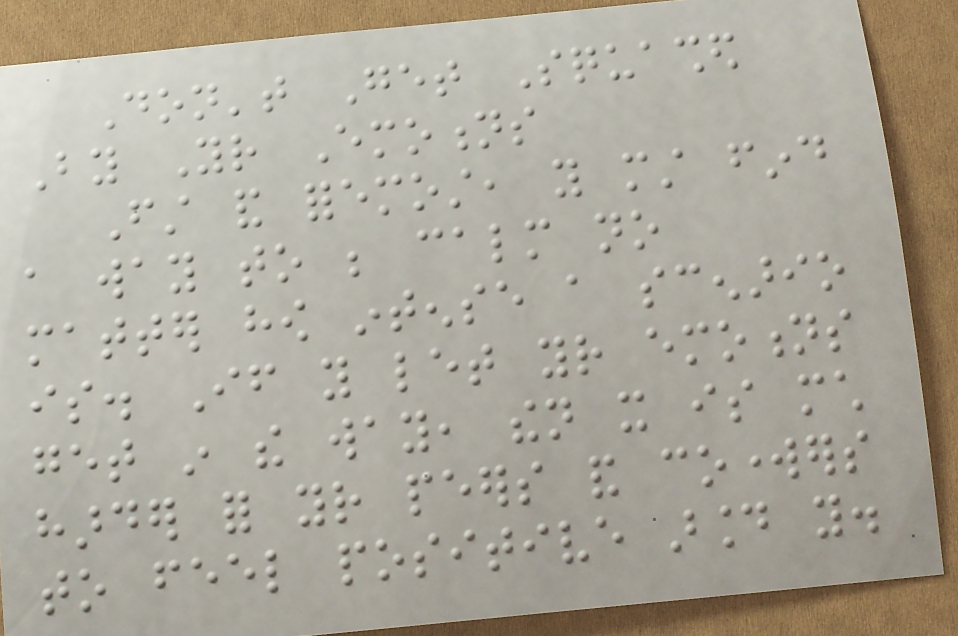Don't Get Squashed
By Your Emotions
First and foremost, you must find
a way to be calm no
matter how intense a scenario
is. If you let your emotions
get in the way, then it is much
harder for your peers and coworkers
to feel positive around you.
